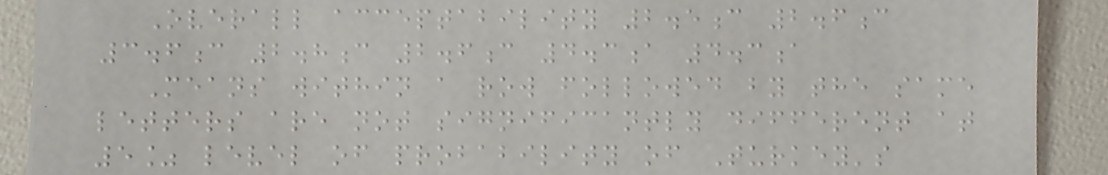Overall acceptability 2.5c 2.6c
3.6c 2.8c 2.6c 4.3a 4.3a
Means within a row followed by the same
letters are not significantly different at
5% level of probability of Turkey's
